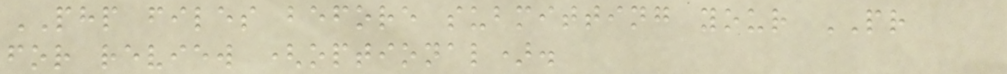PHP files before submitting your PR
for review (optional).
